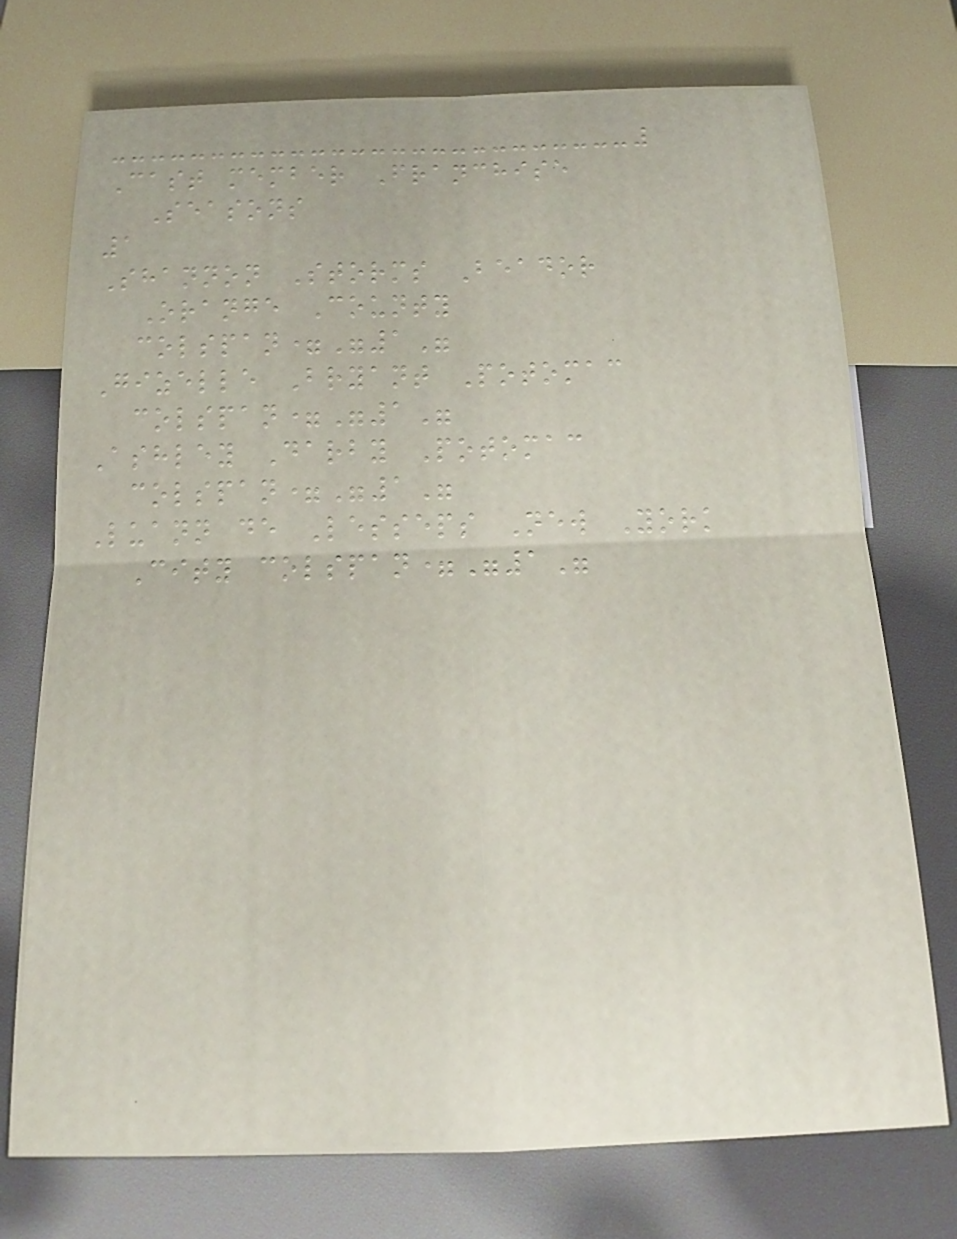Cast member Franchise
Seasons
1
Shannon Storms Beador
Orange County
colspan="1"
Gizelle Bryant Potomac
colspan="1"
Ashley Darby Potomac
colspan="1"
Luann de Lesseps New York
City colspan="1"
